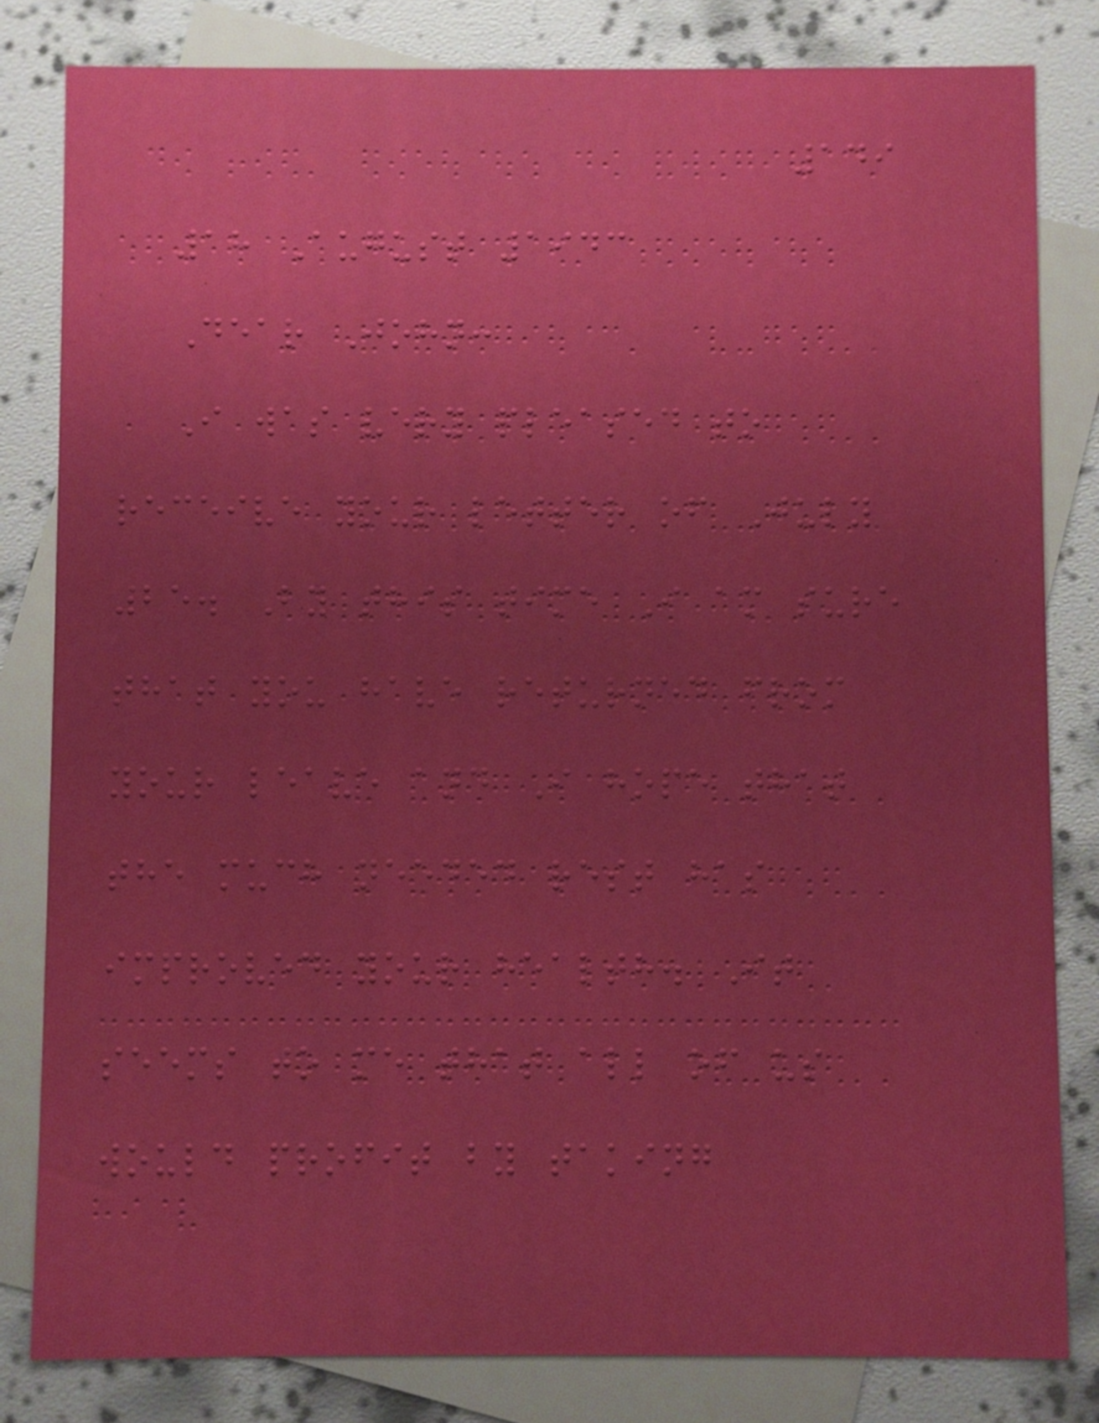149
18 August 1943
Dear John:
I was very pleased to
receive your letter of July
25. By this time I am sure
that you have returned from
your leave and I hope that
the much needed rest has
improved your health. It
seems to me that all of us
would profit by taking
